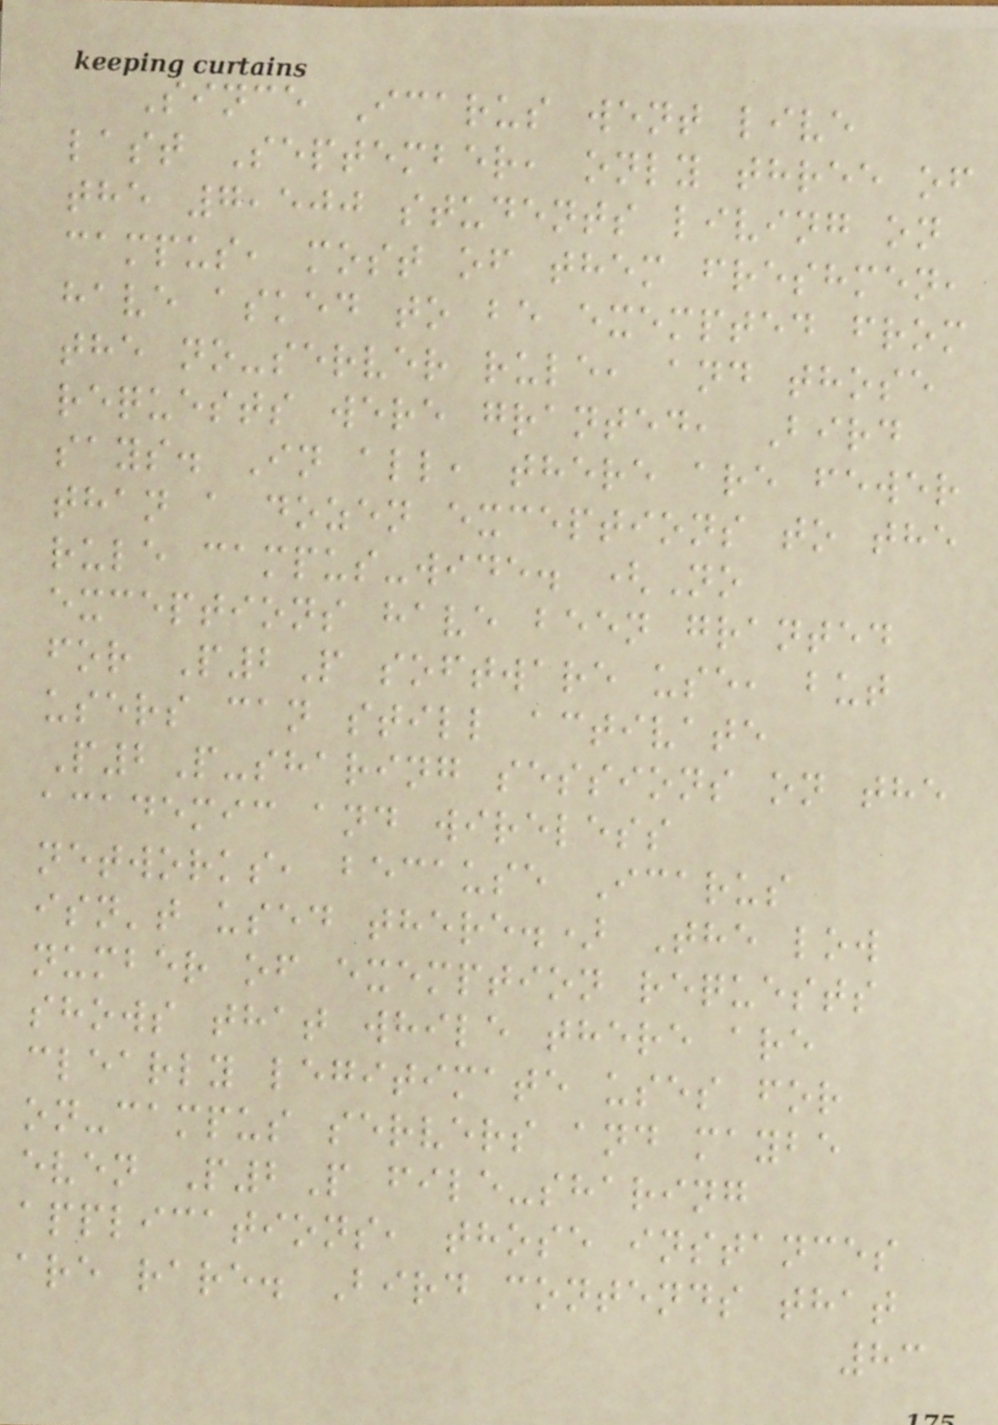Since Icarus went live
last September, only three of
the 7,500 students living on
campus, most of them freshmen,
have asked to be exempted from
the no-server rule, and those
requests were granted, Bird
says. In all, there are fewer
than a dozen exceptions to the
rule campus-wide. (No
exceptions have been granted
for P2P software use, but
users can still activate
P2P-sharing sessions on the
academic and wireless
networks, because Icarus
isn't used there.) The low
number of exemption requests
shows that while there are
clearly legitimate uses for
on-campus servers and maybe
even P2P file-sharing
applications, those instances
are rare. Bird contends that
83
